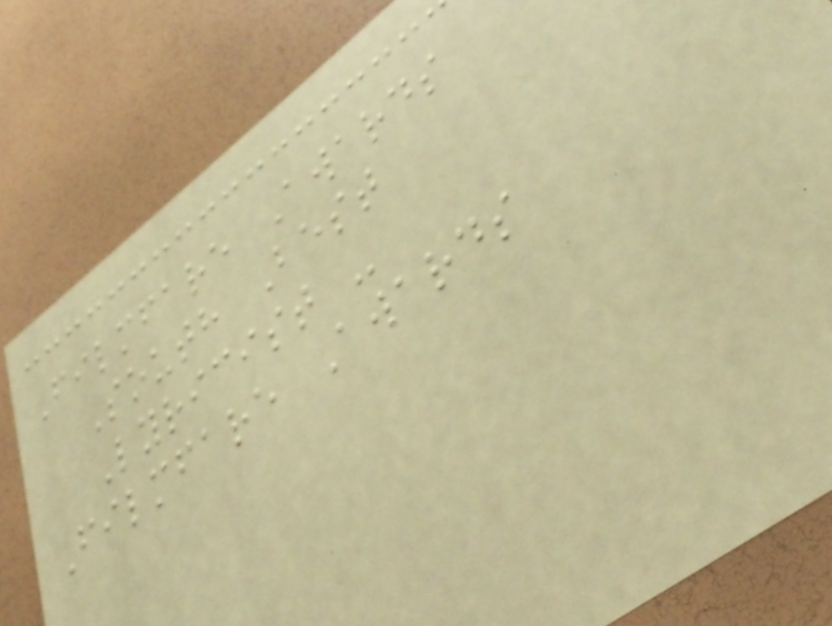Filmfare Awards
South Best
Lyricist -
Filmfare Awards
